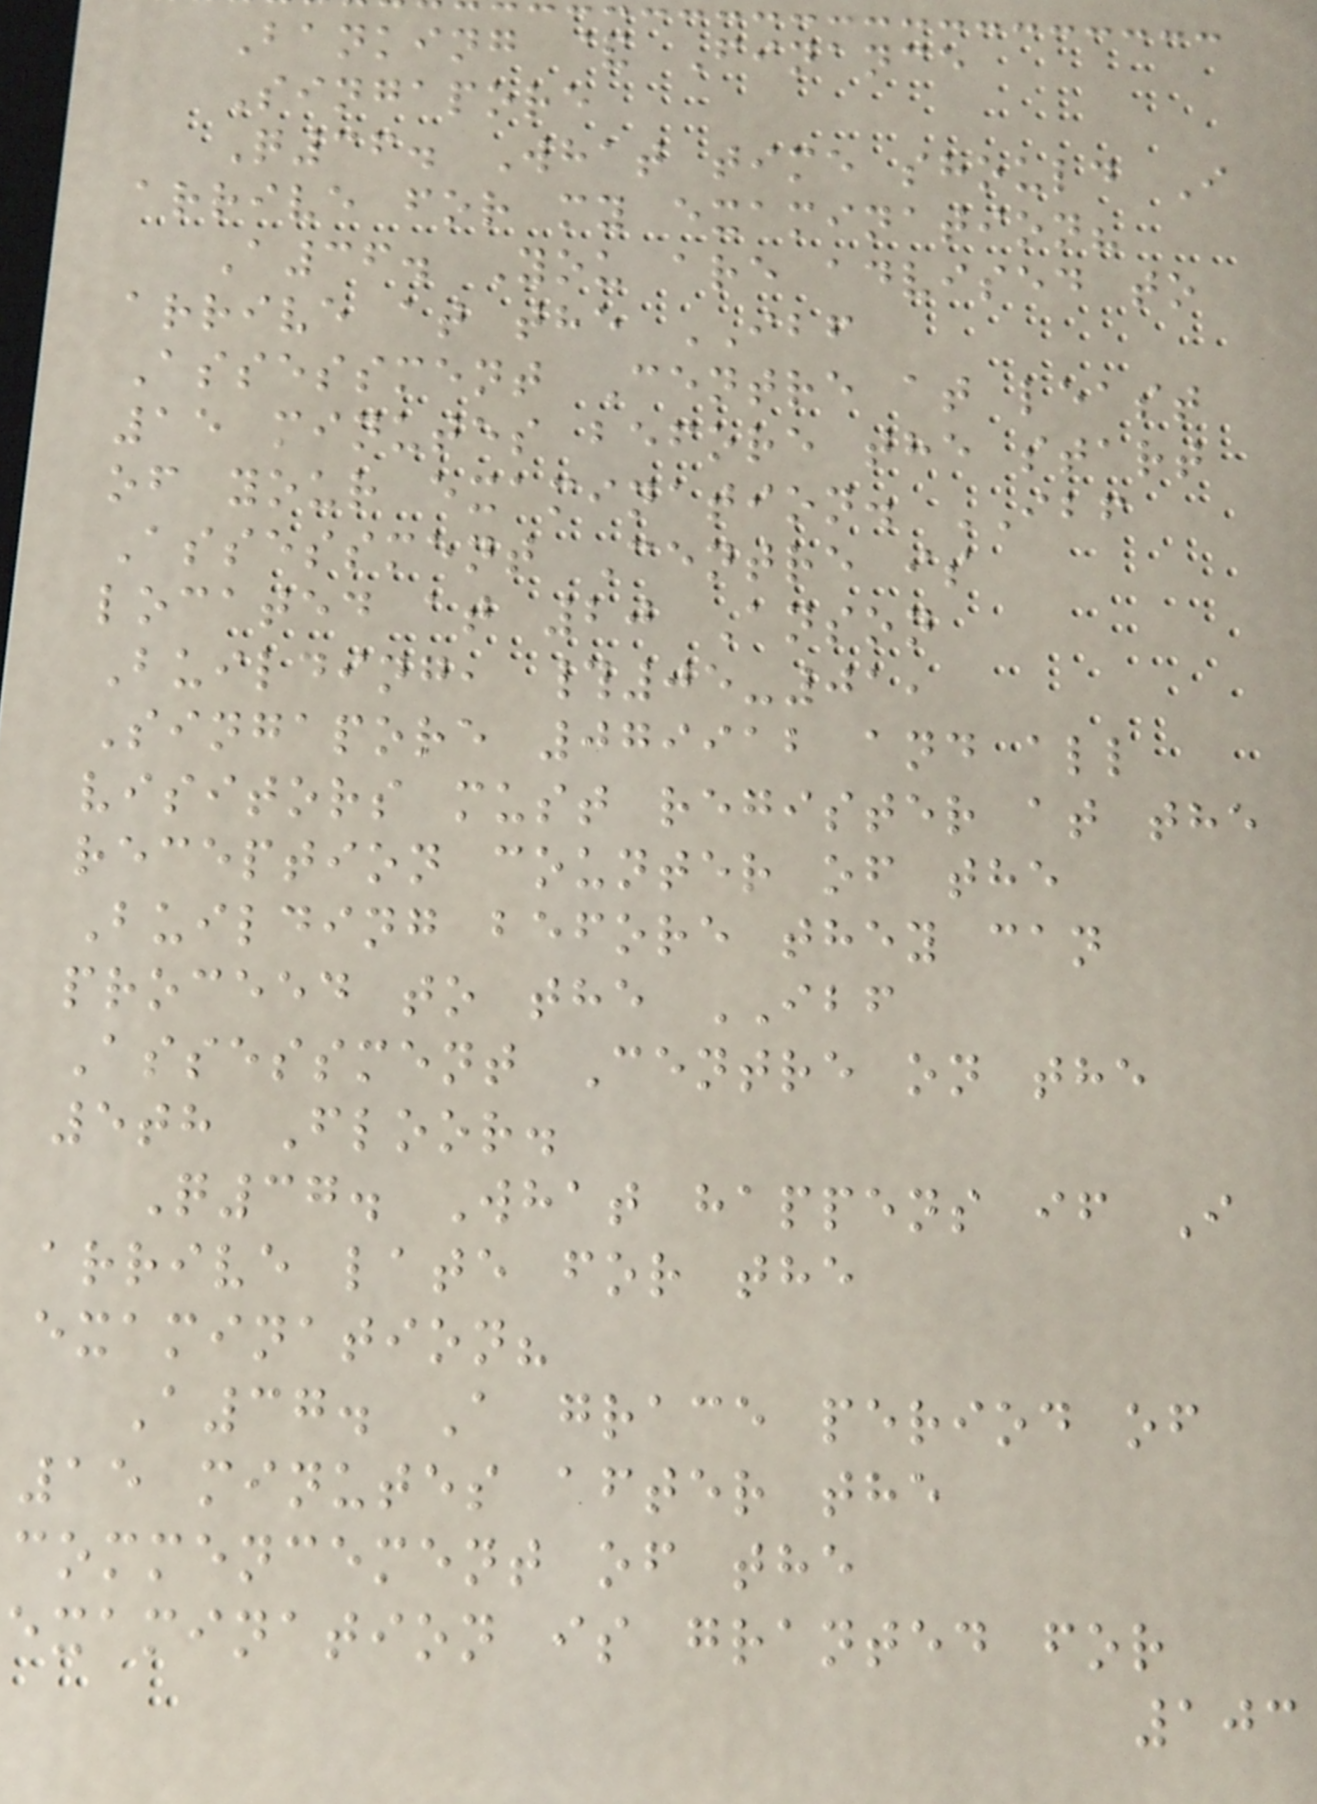Banking & Finance
Singapore
Q36. What time should I
arrive for my examination?
A36. You are advised to
arrive at the IBF
Assessment Centre at least
15 minutes before the start
of your examination. IBF
Assessment Centre is
located at 20 Anson
Building, #05-01,
Singapore 079912 and all
visitors must register at the
reception counter of the
Building before they can
proceed to the IBF
Assessment Centre on the
5th Floor.
Q37. What happens if I
arrive late for the
examination?
A37. A grace period of
15 minutes after the
commencement of the
examination is granted for
103
